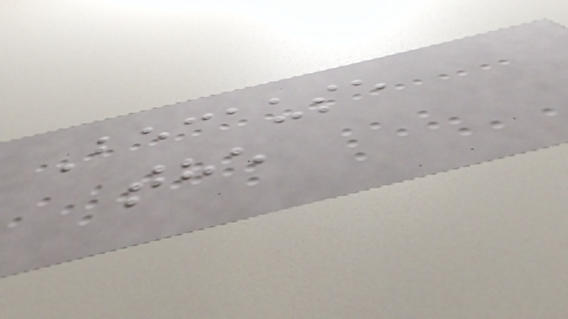Because
the
